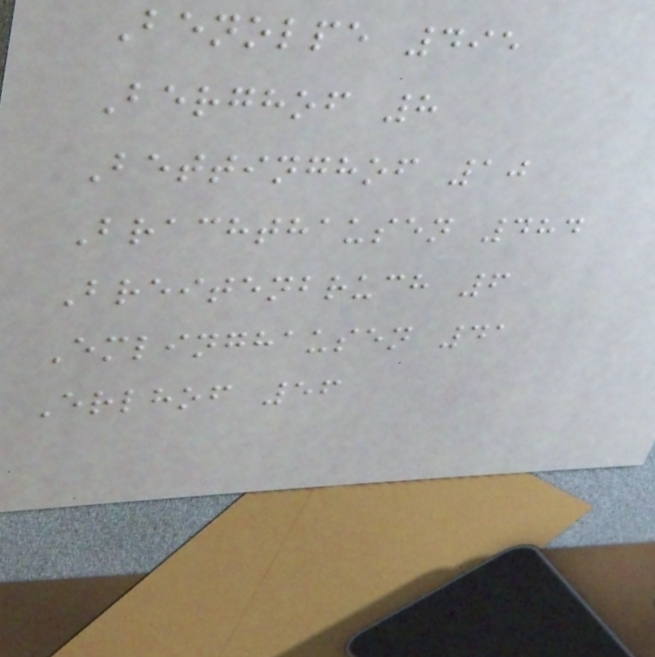Benolpe 495
Berghof 8
Bettinghof 10
Brachthausen 484
Breitenbruch 6
Emlinghausen 41
Erlhof 56
